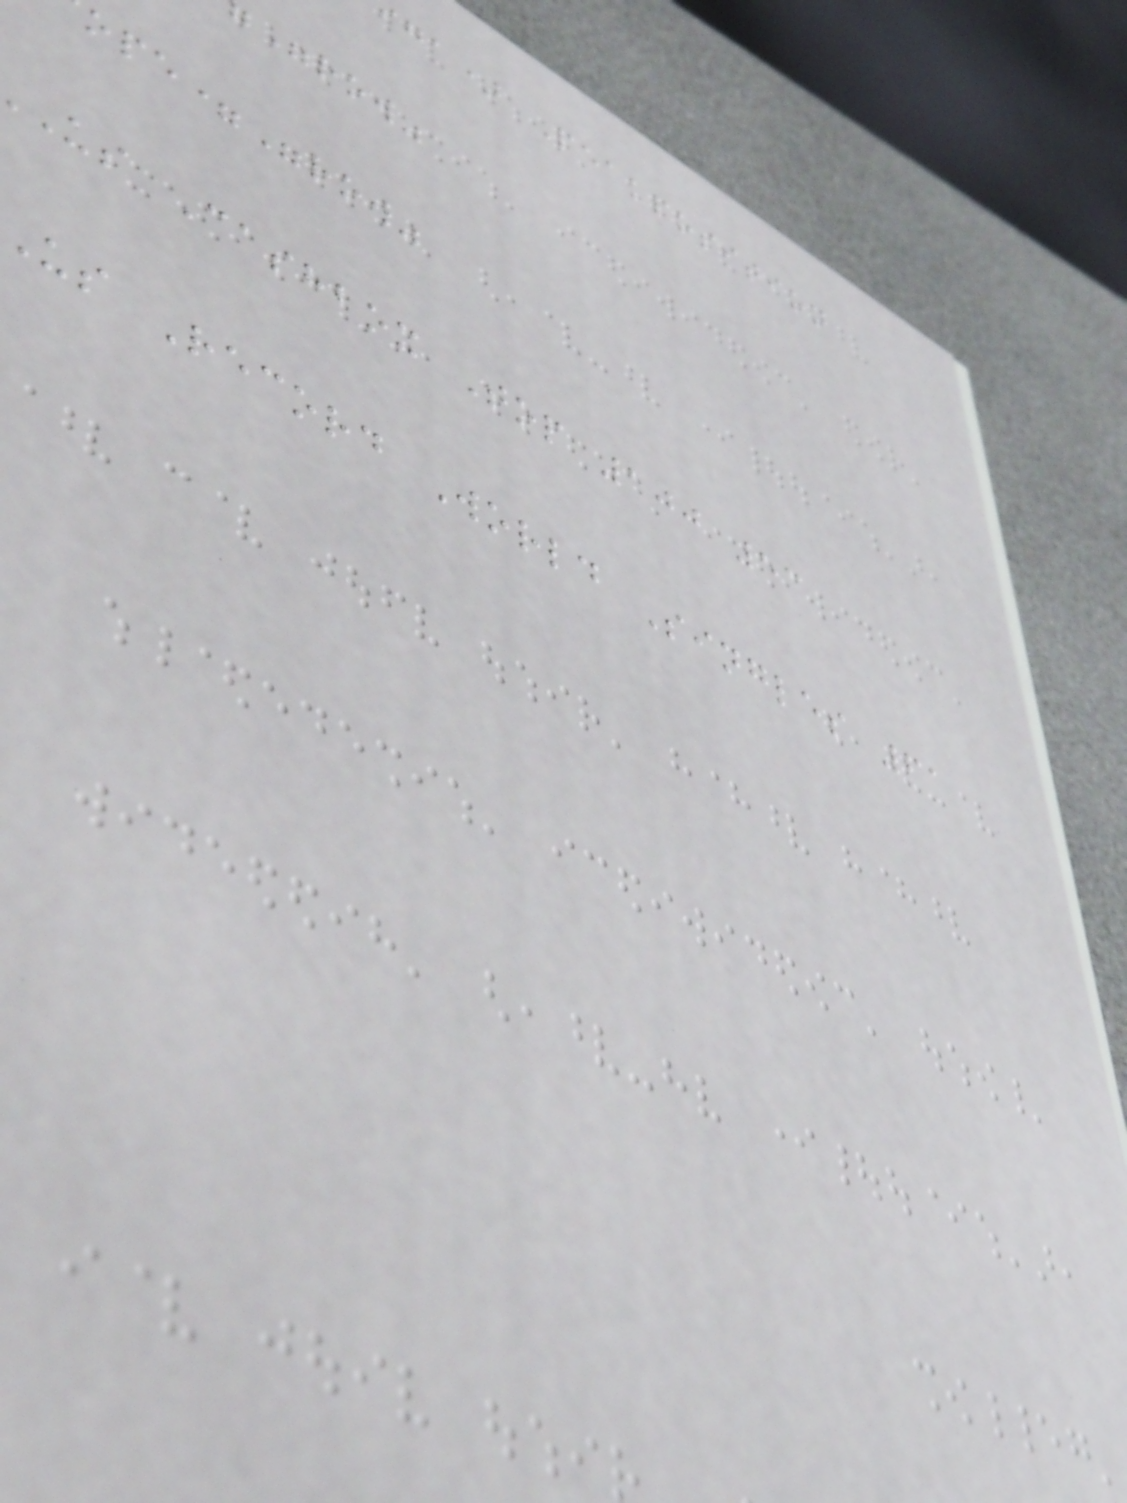ga) Peakposition
row"
ope="row"
us Cashbox Top 100 53
us Record World Singles 61
